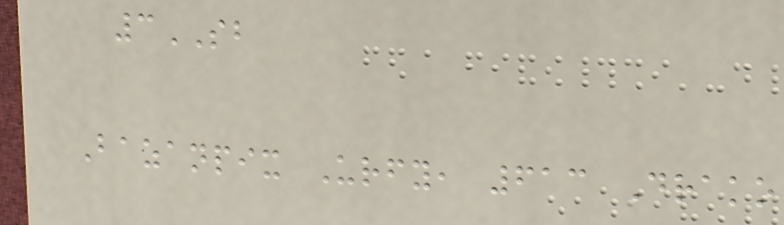3SB
Bazanpix Urfy, 613 Drako
